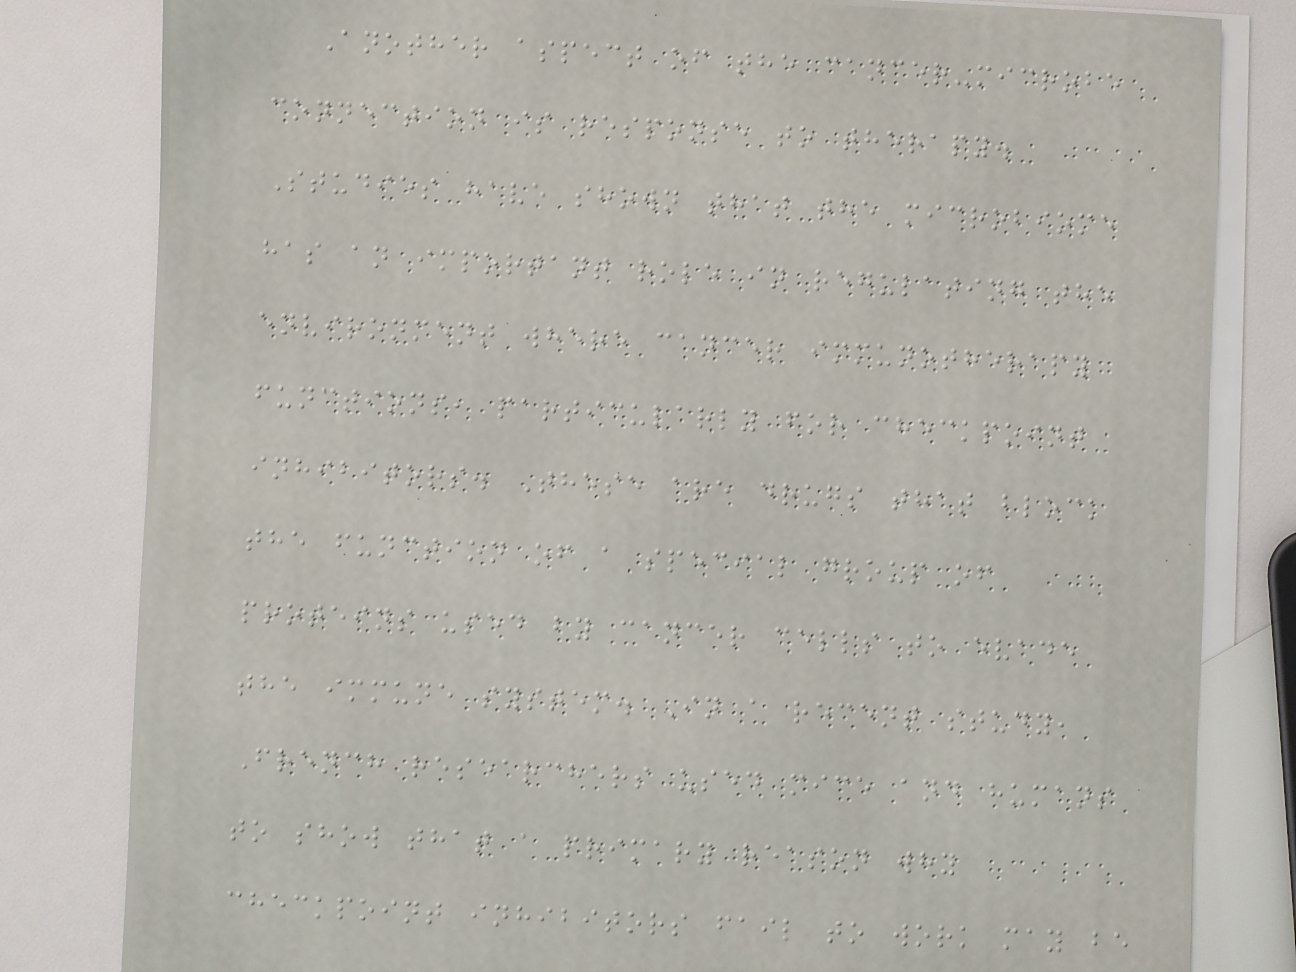Another aspect of the cancer-microbe
connection is response to therapy.
Studies have shown that the microbiome
has an important role in regulating the
environment where cancer immunotherapy
functions, particularly for checkpoint
inhibitors. These are drugs that block
the function of a special group of
proteins used by cancer cells to evade
the immune system. In a recent study,
French researchers used mice and humans
to show that a primary reason why
checkpoint inhibitors fail to work may be
